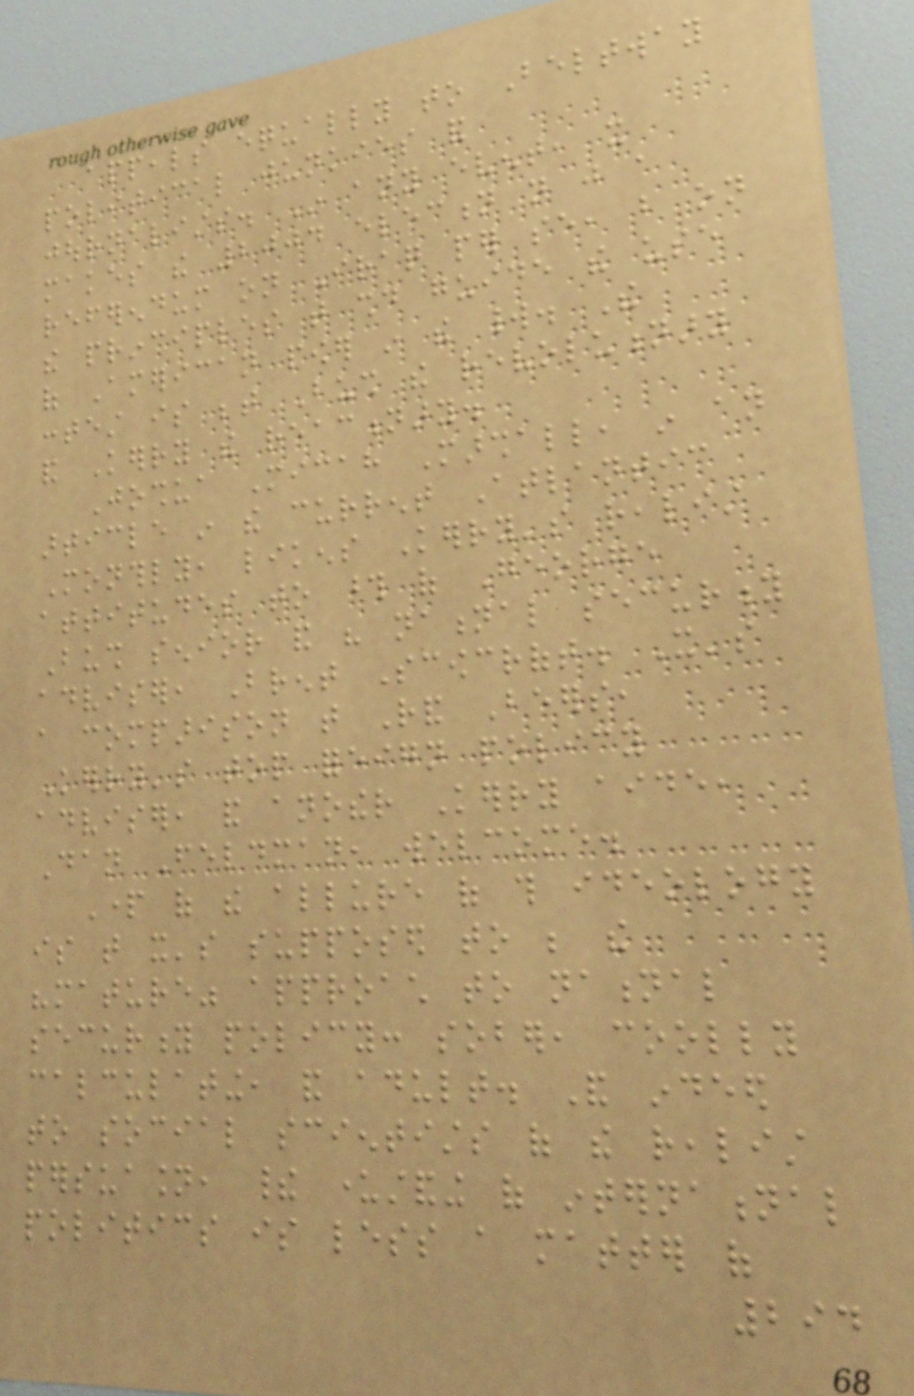appeals equally to Beltway
political junkies and
journalists. In any event, it
makes the 2004 election not just a
referendum on Iraq per se, but on
the principles that should guide the use
of American power in the world. The
contest is between Bush the revolutionary
and Kerry the reactionary.
Joshua Micah Marshall, in an
article in the current Atlantic
Monthly, likens Kerry's realist
attitudes to those of George
Bush senior and his national security
adviser, Brent Scowcroft. It's
a comparison that Rand Beers,
Kerry's top foreign policy
adviser, and another Kerry aide,
Dan Feldman, welcome.
Part of the allure of this ideology
is that it's supposed to be the
"mature" approach to national
security policy: sober, coolly
calculating, and adult. And indeed
to social scientists of the realist
persuasion, their understanding of international
politics is less a matter of
294
